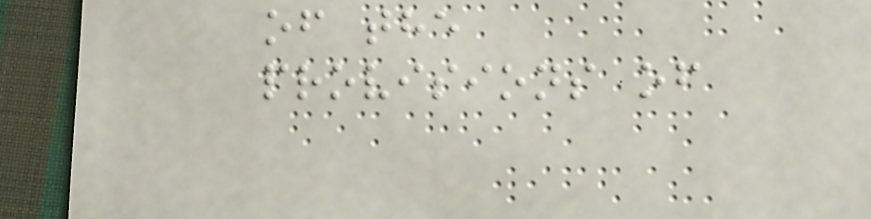of the
provisions of
